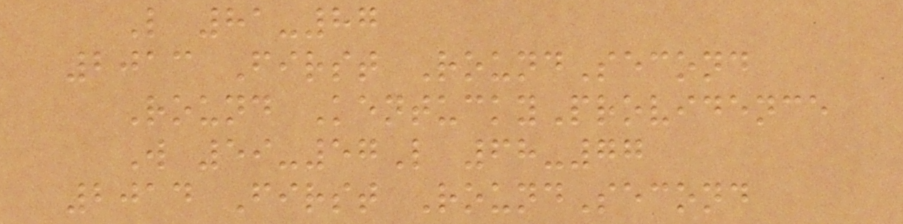L 81-87
2013 First RoundSecond
Round KentuckyProvidence
W 59-57L 68-77
2014 First RoundSecond
